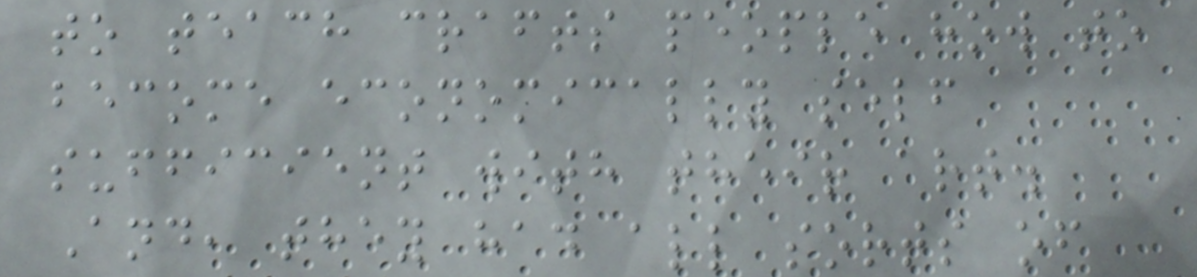to teach crafts people how to
become economically self
sufficient with their art.
And, they had all sorts of
